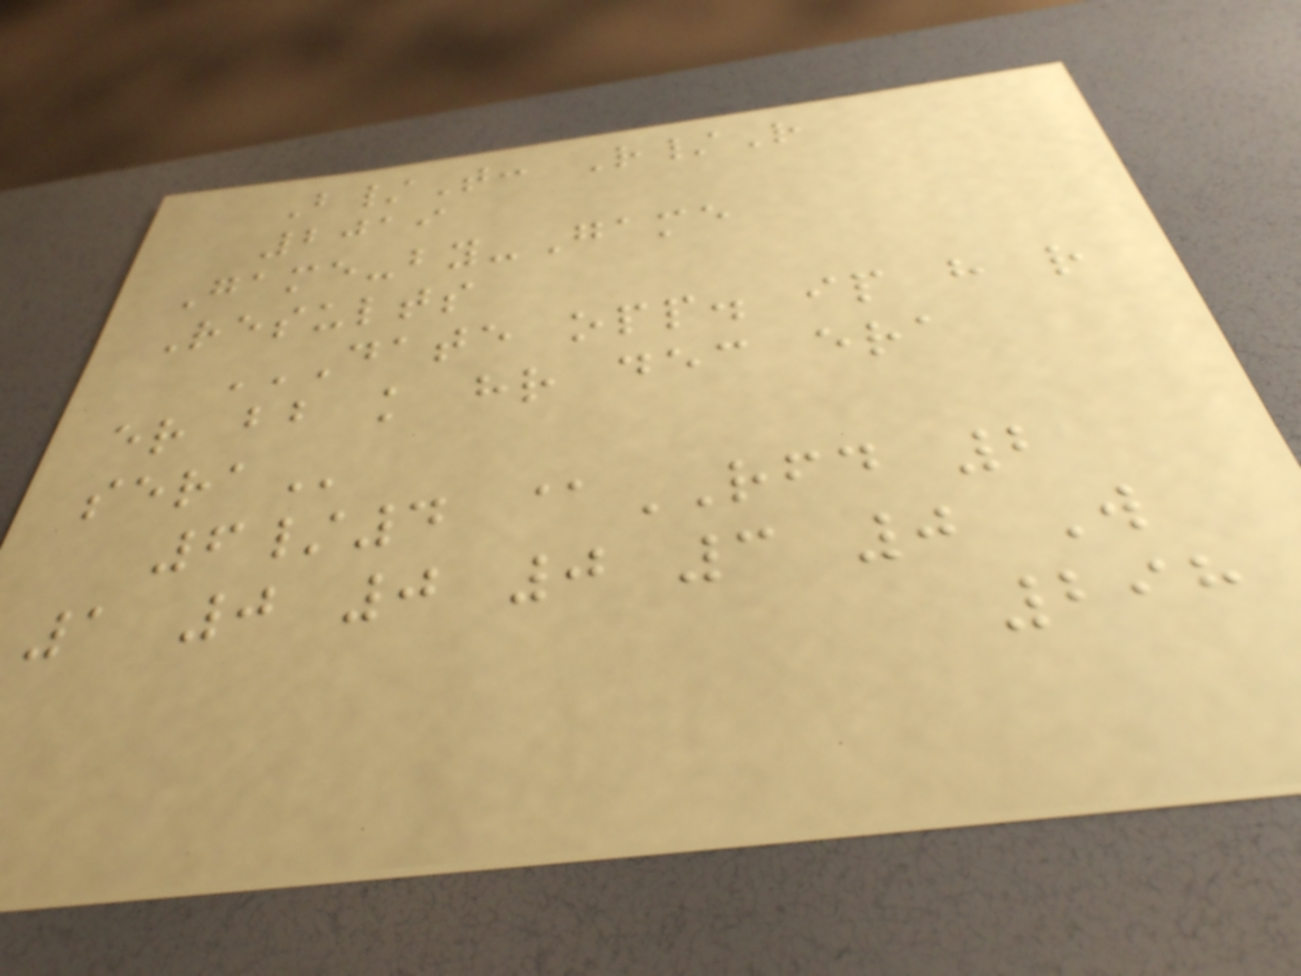B/T: R/R
2019
Game-by-Game
Results
DATE OPP. IP H R
ER BB K HR DEC ERA
SERA
6/4 @RFD 2
1 0 0 0 3 0 W
298
